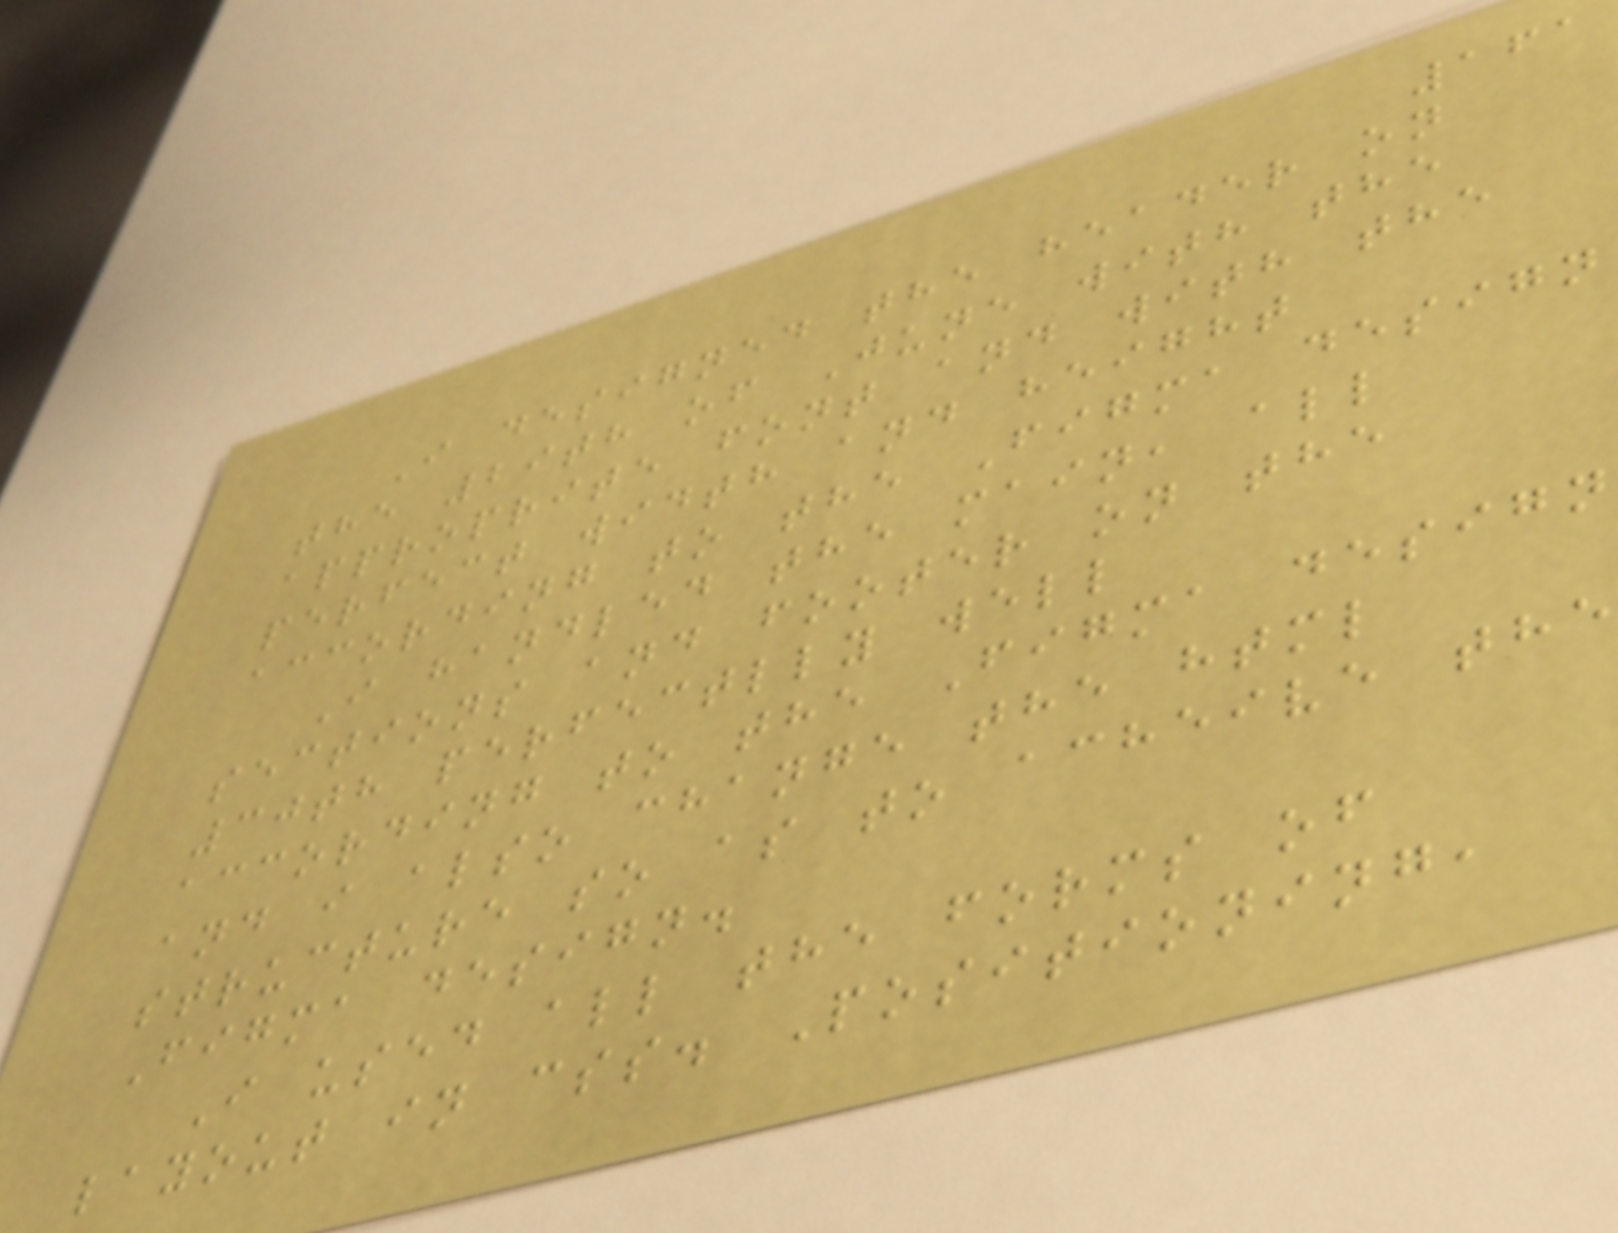161
I designed the header on
the 29th of June with the
approprite font and with the
perfect width and height
according to the Figma design
I handled the main, all
sections and footer on the
30th perfectlly well
according to the Figma design
and i also change the html
structure so as to acheive the
Figma design.
I used all the forms of
layout in css. Positioning,
